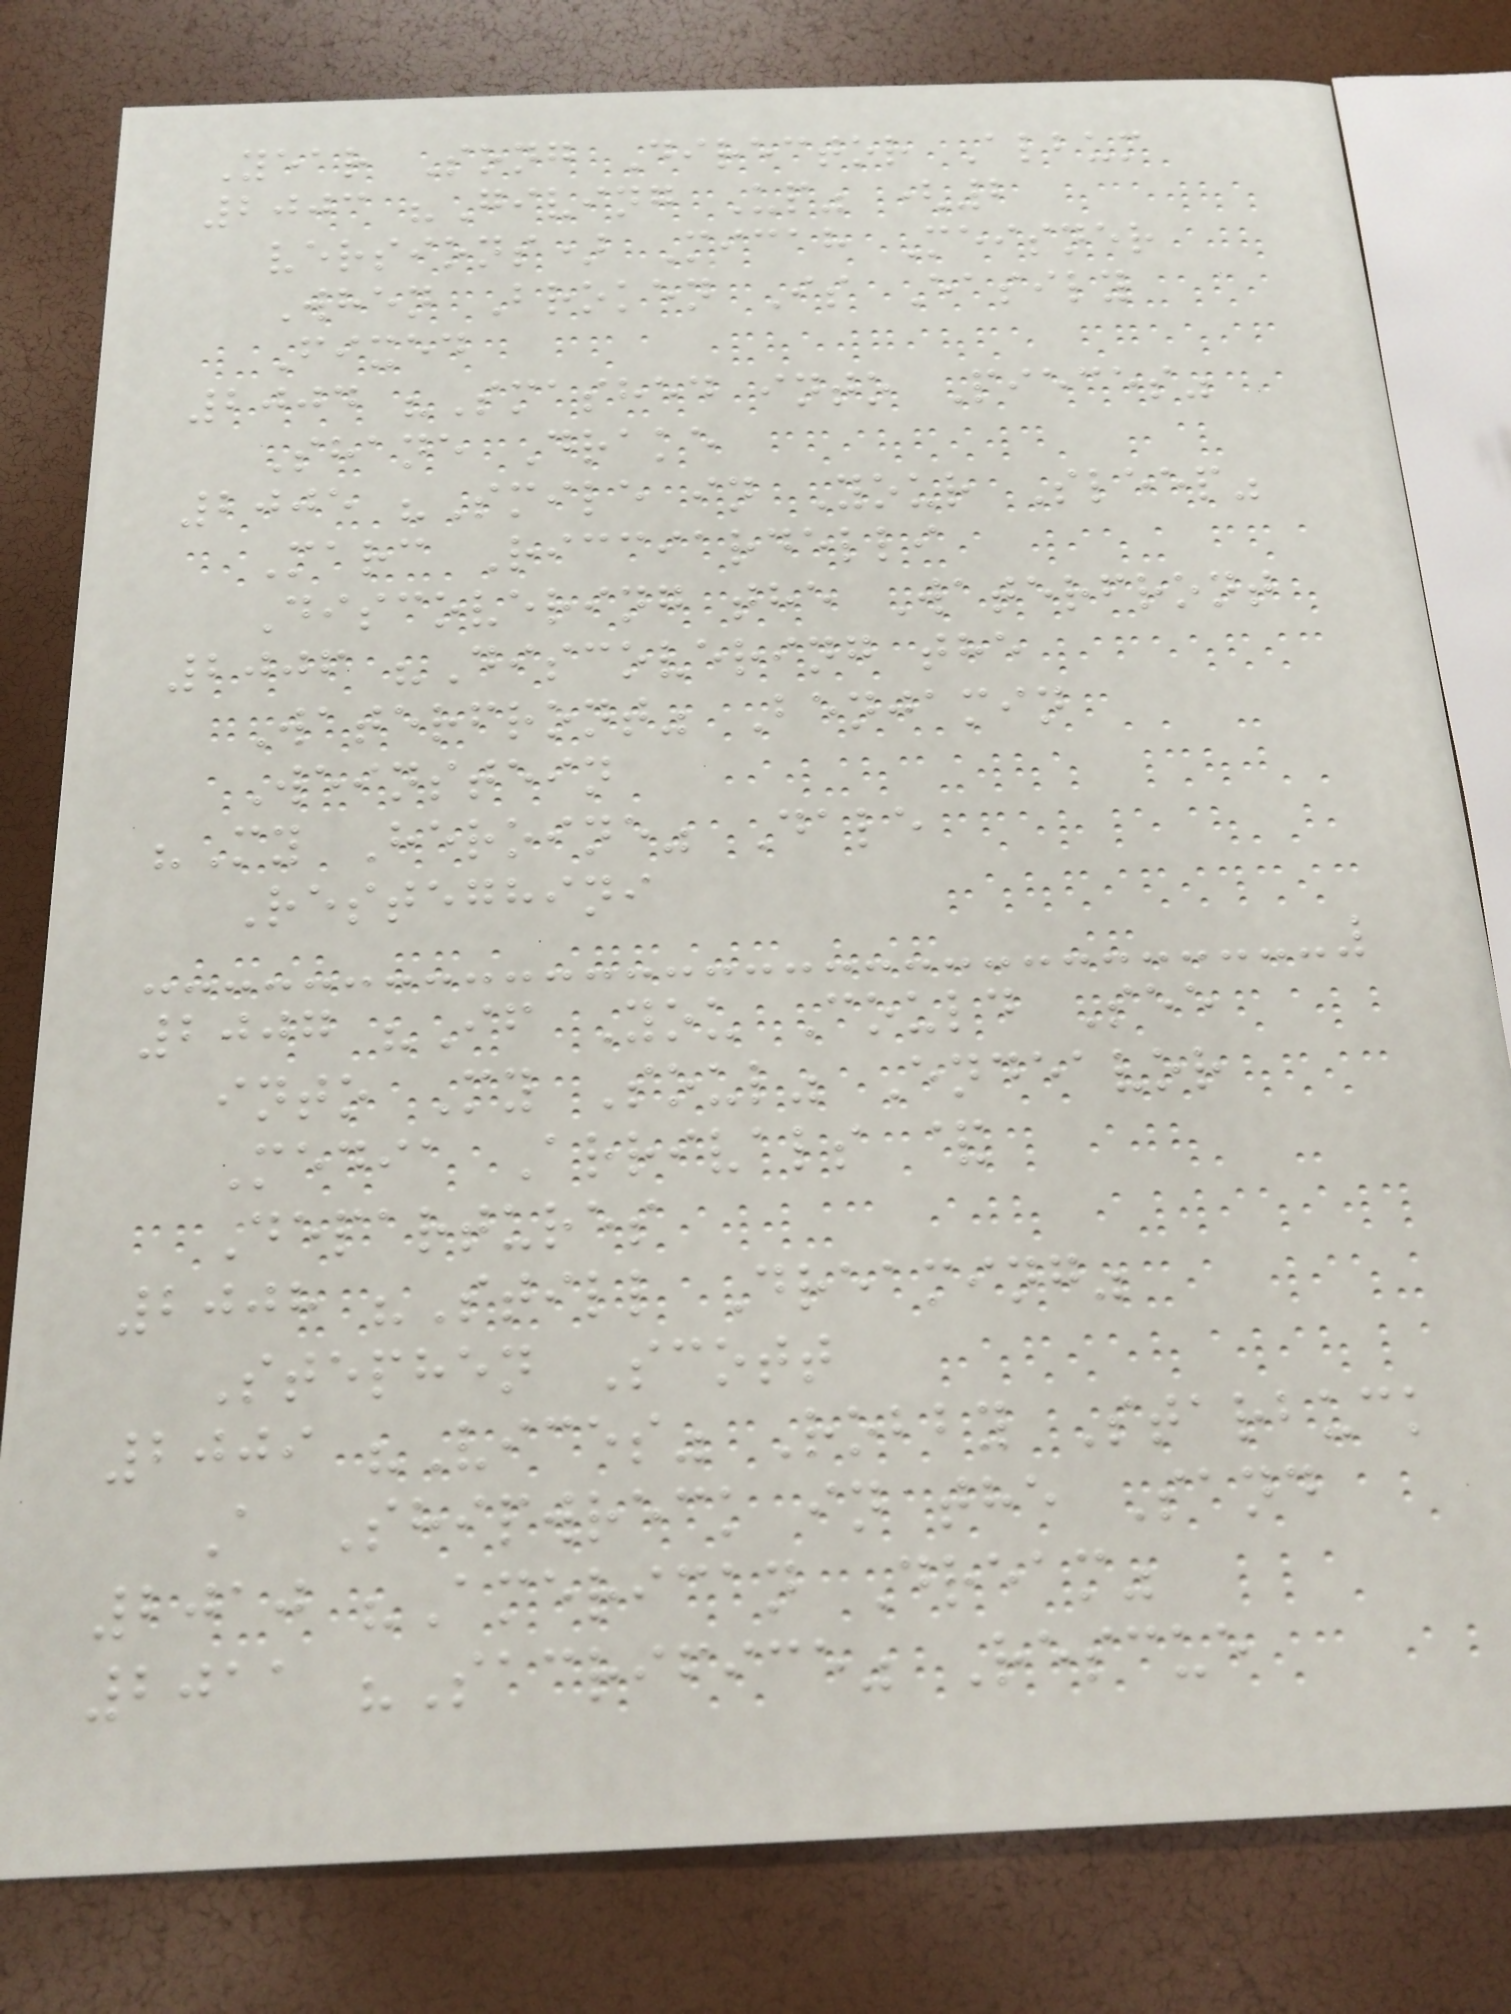Year Song Director Album
2003 "Giving Up" (2
versions) Micah Meisner
When Broken Is Easily
Fixed
2004 "Smashed into Pieces"
Shane Drake
2005 "Smile in Your Sleep"
Marc Ricciardelli
Discovering the Waterfront
2006 "Discovering the
Waterfront" Benjamin
Weinstein
"My Heroine" Dale
Resteghini
2007 "If You Could See
into My Soul" Endeavor
Media Arrivals &
Departures
2008 "Still Dreaming"
Stephen Scott
2009 "Vices" Robby Starbuck
A Shipwreck in the Sand
2010 "American Dream"
2011 "Sacrifice" Rescue
